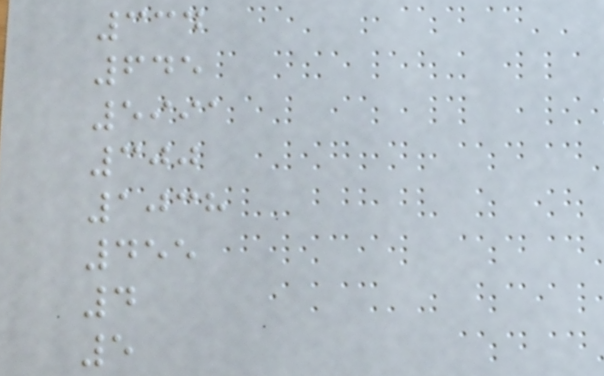334
645
5991
300
1038
455
4
5
